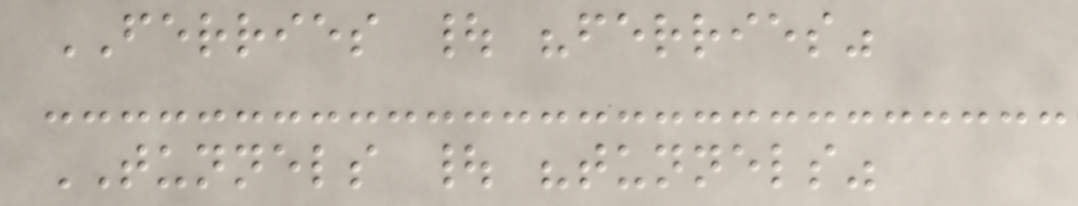FERRIES | "ferries"
TUNNELS | "tunnels"
